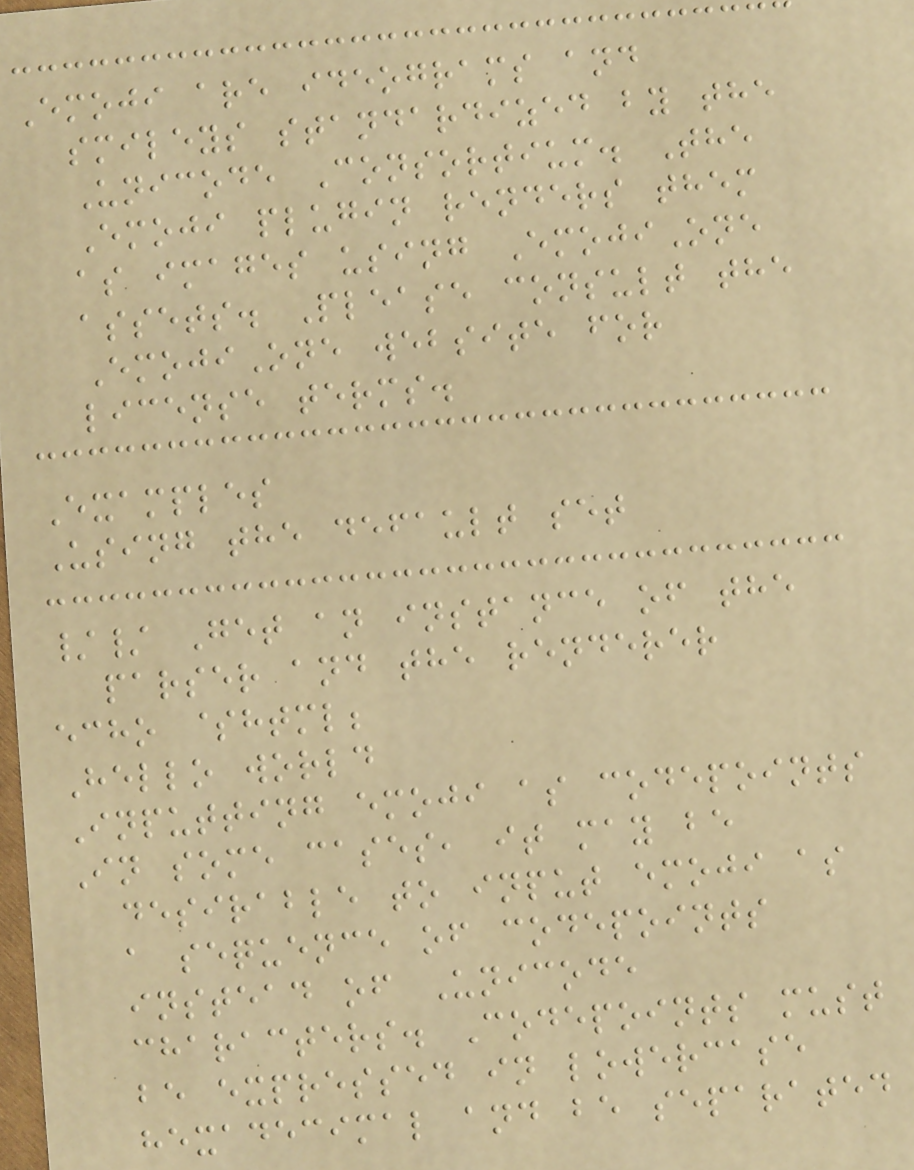Emoji are ideograms and
smileys standardized by the
Unicode Consortium. The
Emoji plugin renders them
as images using EmojiOne
assets. Please consult the
EmojiOne website for
license terms.
Examples
Using the default set
// Get an instance of the
parser and the renderer
echo $html;
Hello world
Inputting emoji as codepoints
In some cases, it may be
desirable to input emoji as
a sequence of codepoints
instead of Unicode
characters. Codepoints must
be expressed in lowercase
hexadecimal and be separated
